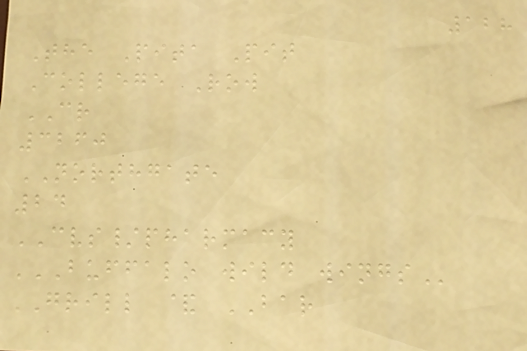128
The Pita Pit
College Row
CR
3260
NORTHGATE
24
CVS/pharmacy
BUFFALO WILD WINGS
GRILL & BAR
